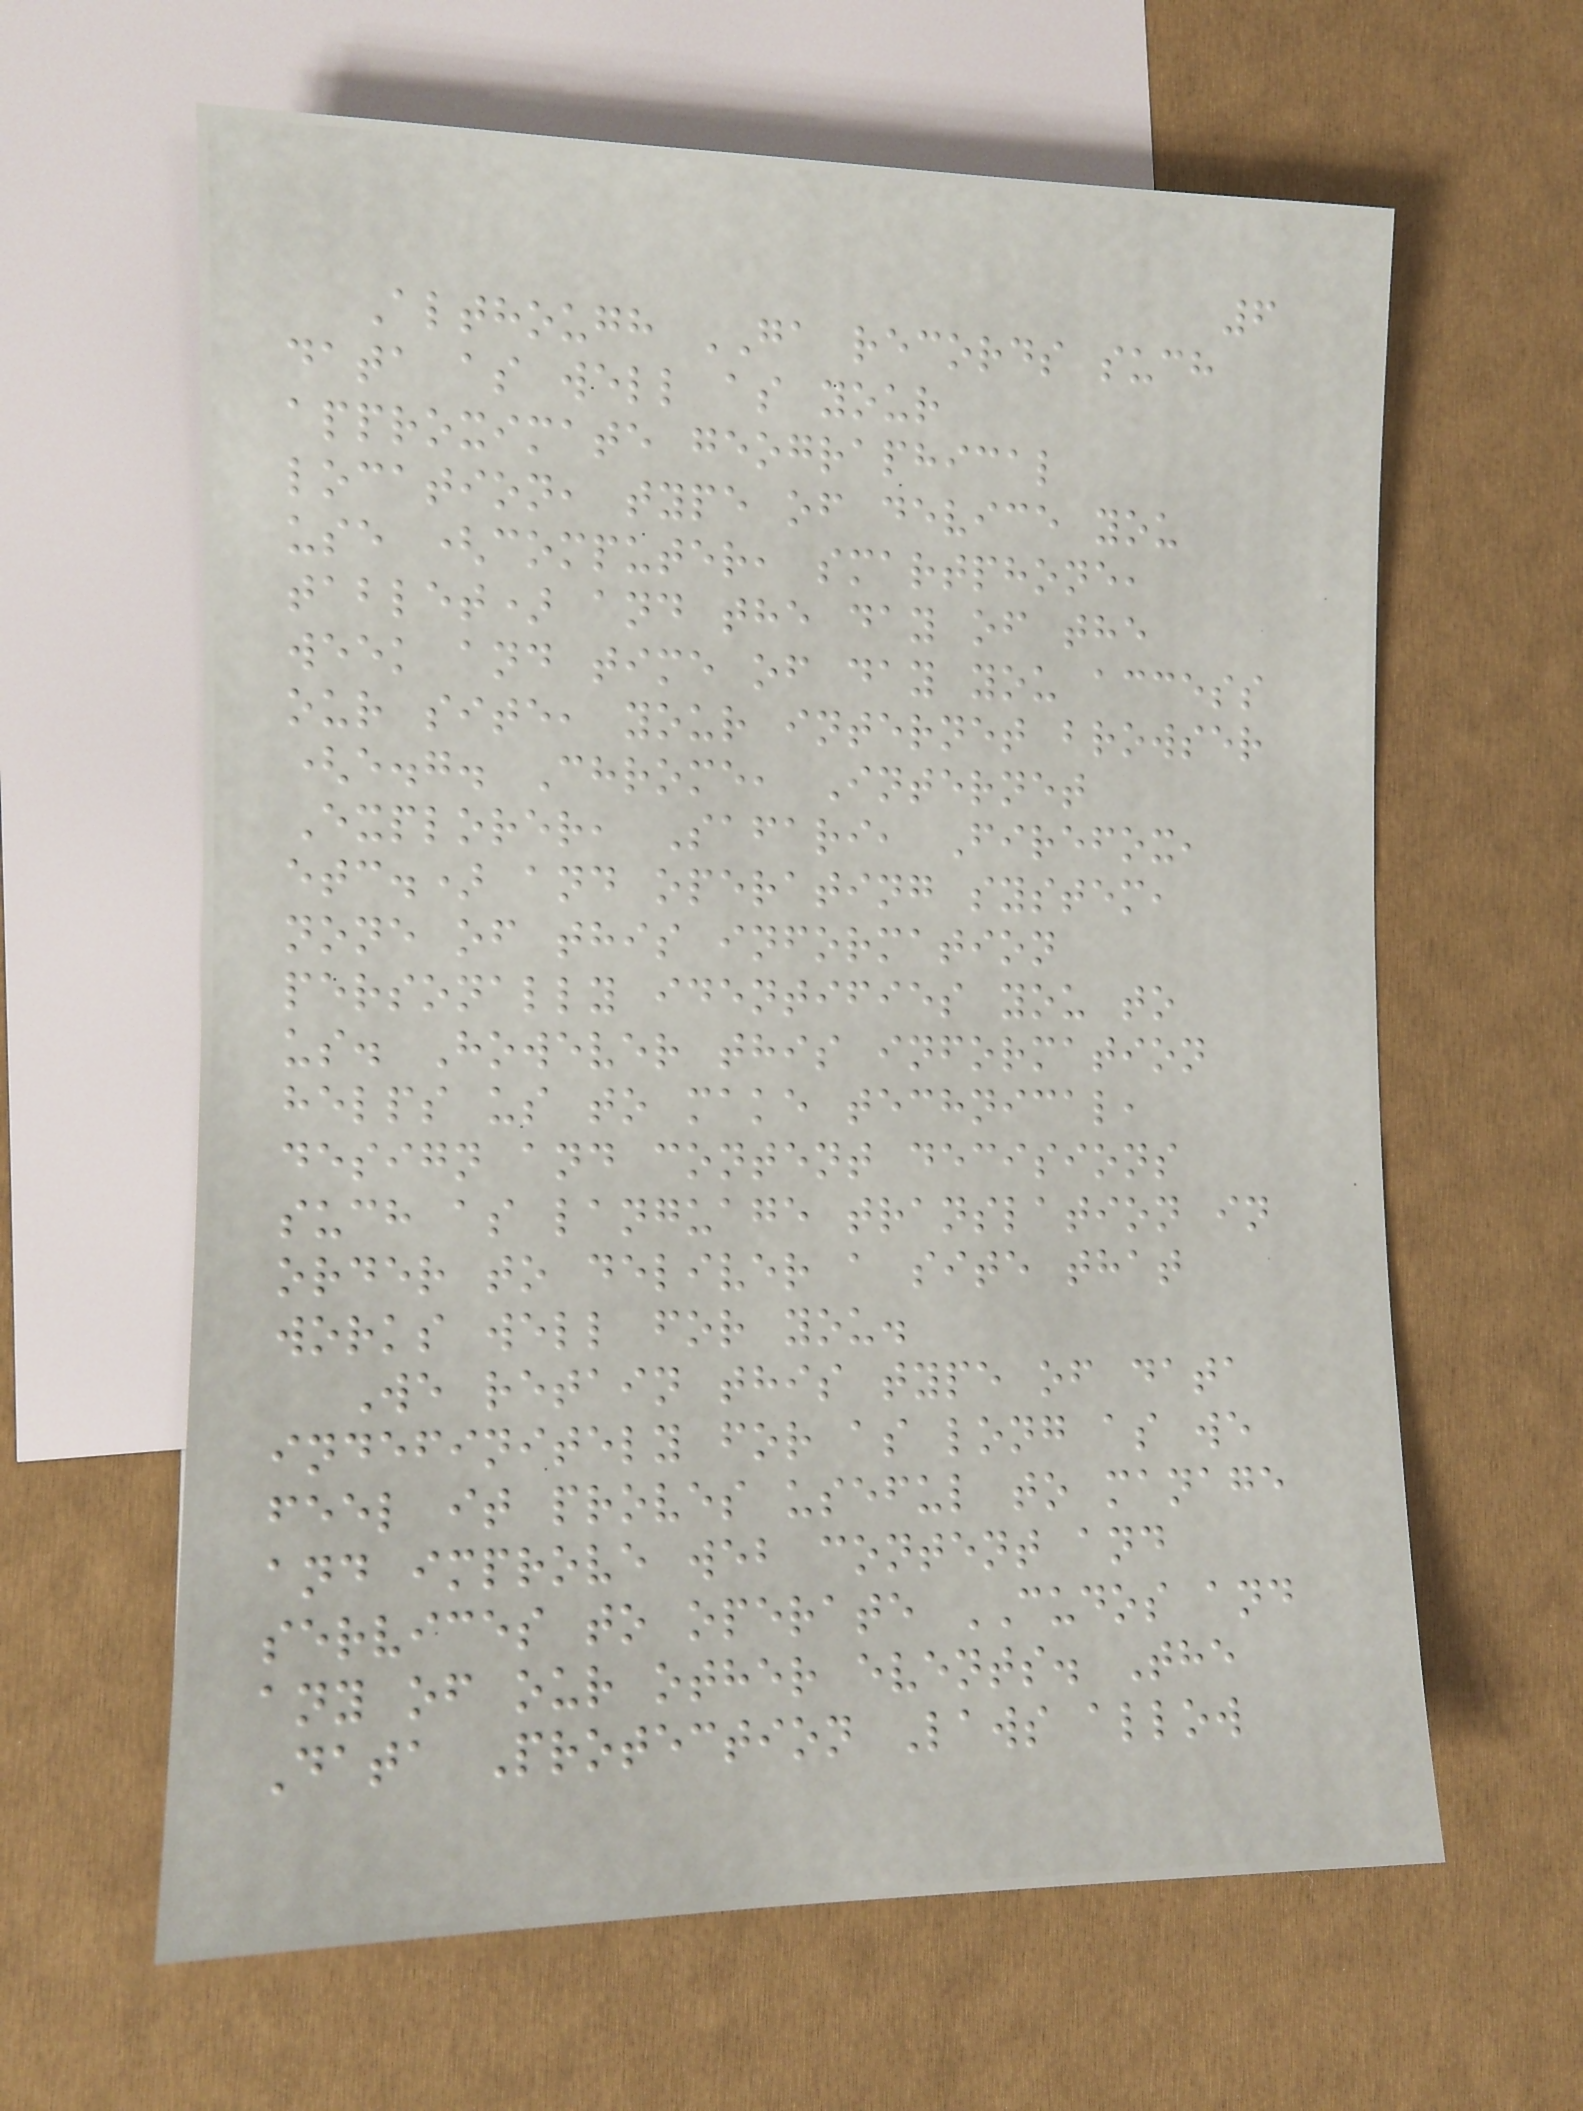6
Although GA records such
data as well as your
approximate geographical
location, type of device you
use (computer, smartphone,
tablet) and the day of the
week and time of day you access
our site, your internet browser
(e.g. Chrome, Internet
Explorer, Safari, Firefox,
etc.) and operating system,
none of this information
personally identifies you to
us. However this information
helps us to make technical,
design and content decisions
such as language translation in
order to deliver a site that
works well for you.
We retain this type of data
indefinitely for as long as we
feel it proves useful to manage
and improve web content and
services to operate CUDOS and
any of our other events. The
Data Protection Laws allow
